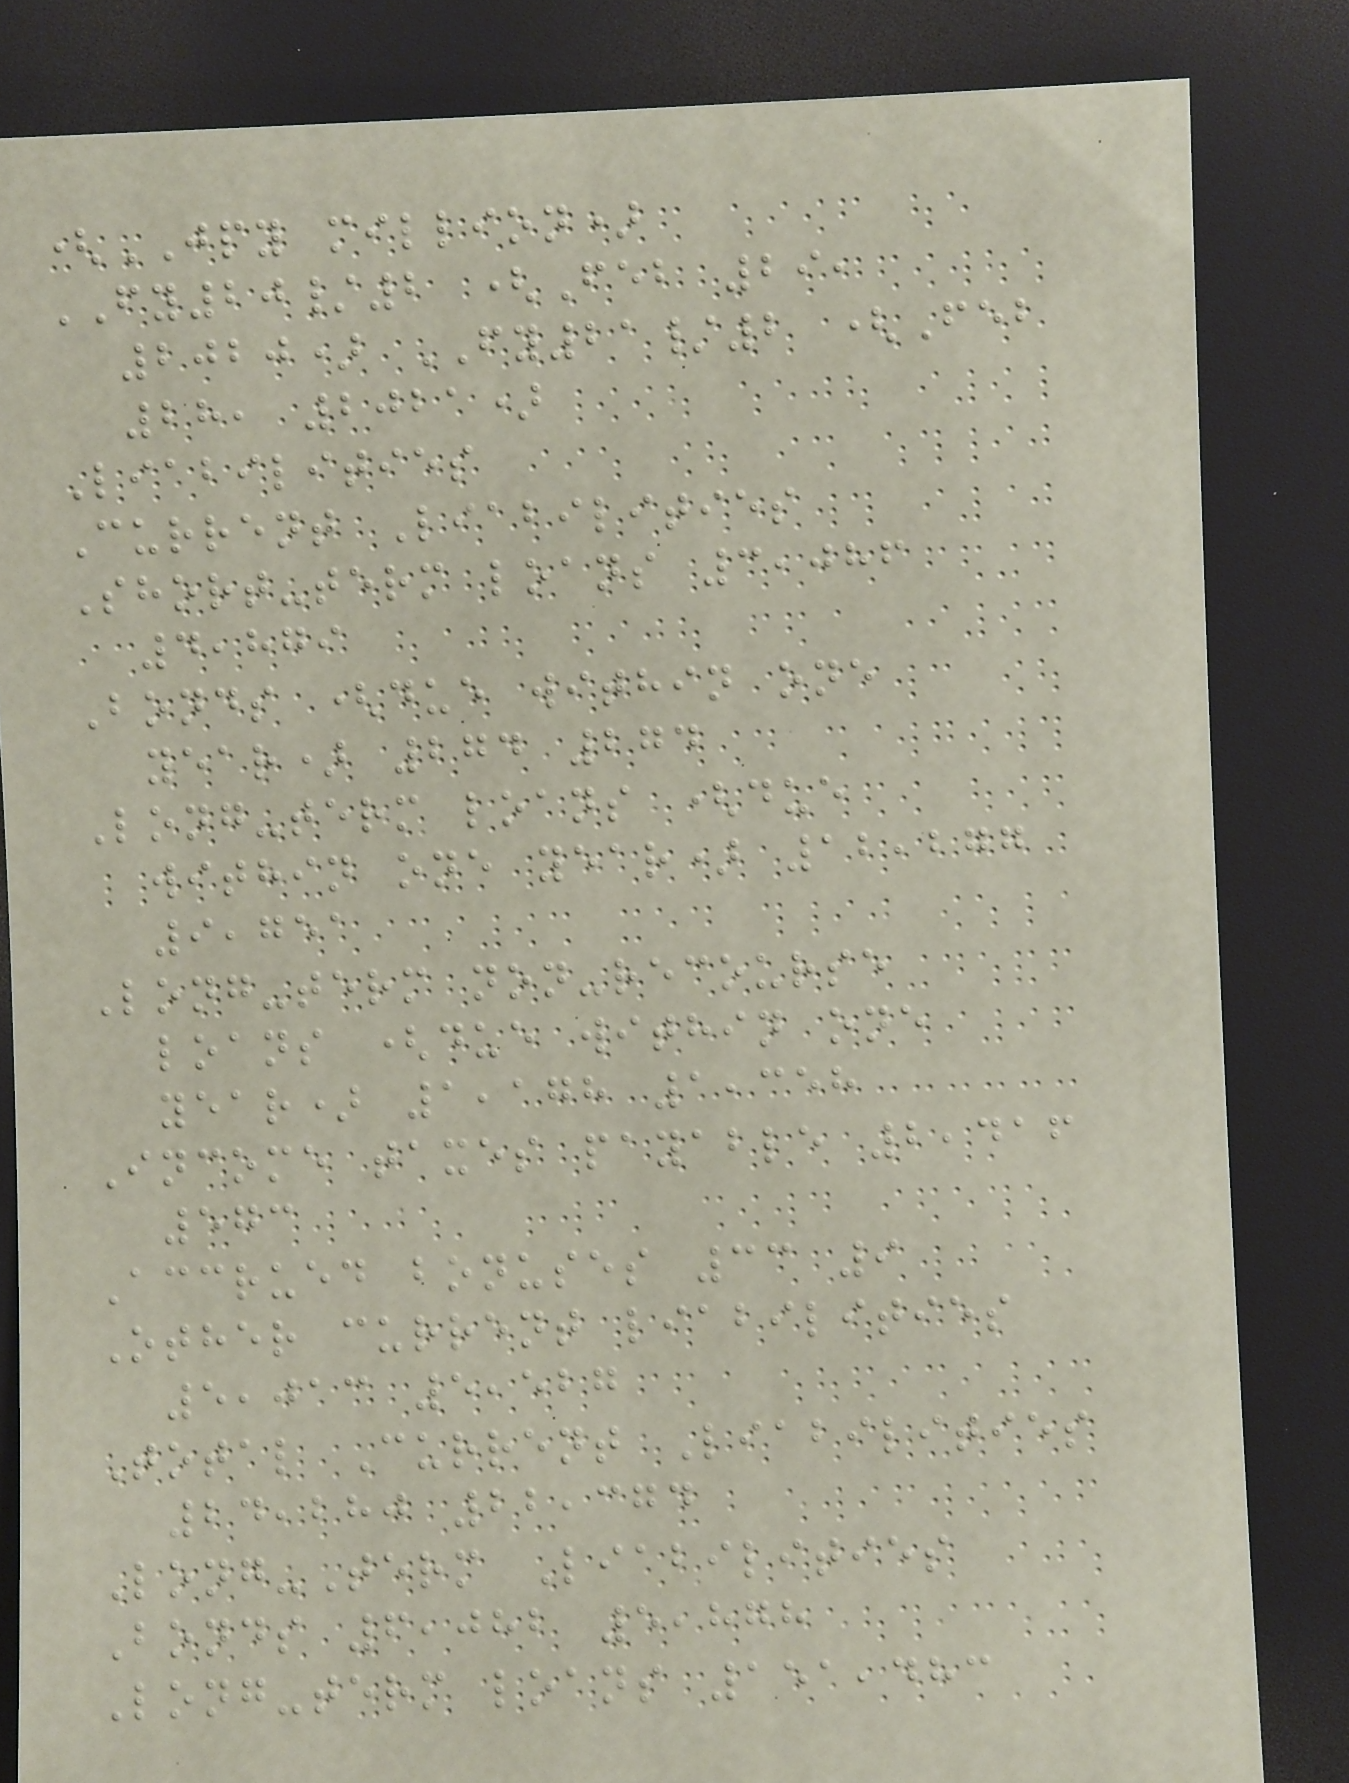(JPY million)
FY20/2 (Feb 29,
2020) FY21/2 (Feb
28, 2021)
Liabilities
Current Liabilities
Short-term loans 3,086
4,879
Bonds (due within one
year) 274 274
Long-term loans (due
within one year) 12,277
9,751
Long-term non-recourse
loans (due within one
year) 1,178 1,358
Income taxes payable 2,416
573
Accrued bonuses 33 9
Other current liabilities
5,013 5,527
Total Current Liabilities
24,280 22,374
Long-Term Liabilities
Bonds 6,082 5,878
Long-term loans 151,483
